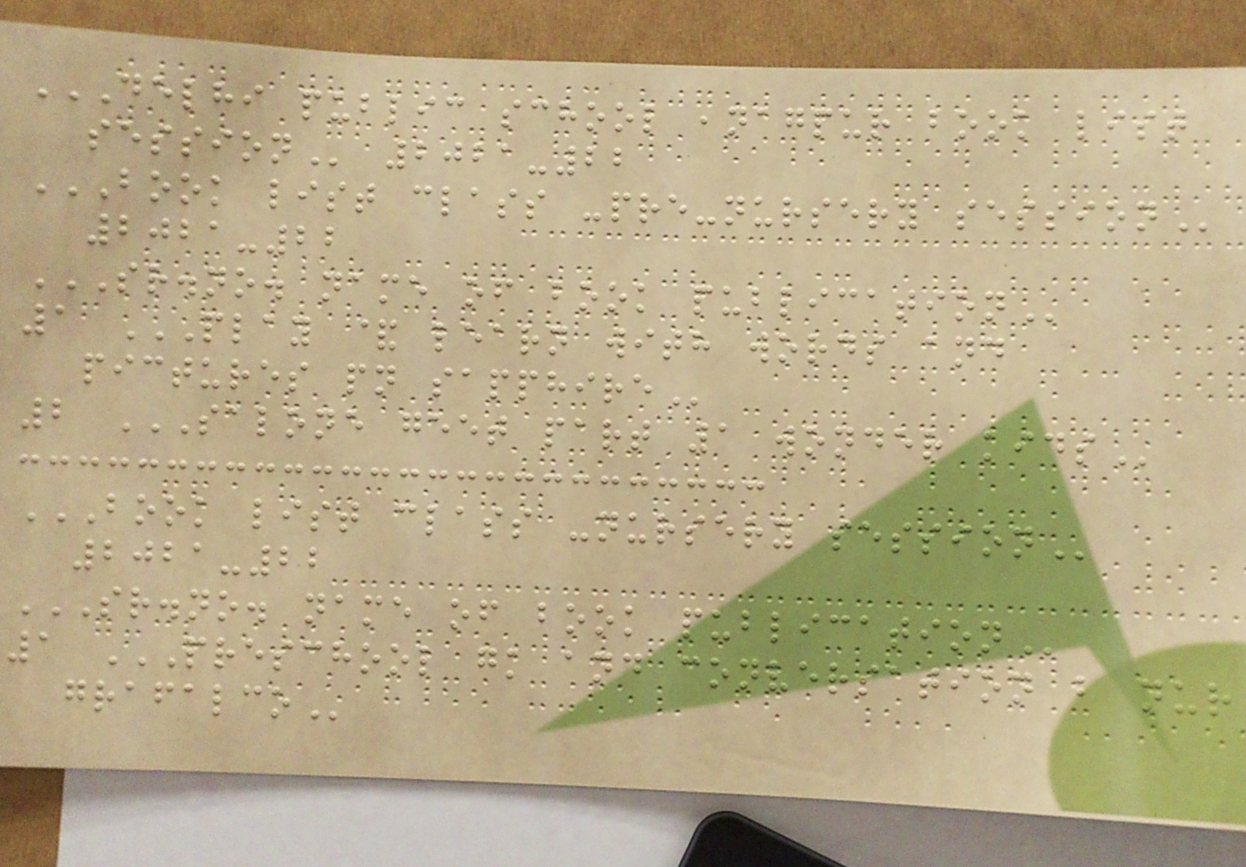DELHI PUBLIC SCHOOL ,NAGPUR BOOK LIST
SESSION 2021-22
BOOK LIST CLASS -PRE-NURSERY SESSION
2021-22
SR.NO. NAME OF BOOK PUBLICATION
1 PLAY & LEARN WITH WORDS AND
PICTURES PN SAPPHIRE
2 SALONE GEET PART 1 WONDER KIDS
BOOK LIST CLASS -NURSERY SESSION
2021-22
SR.NO. NAME OF BOOK PUBLICATION
1 PRESCHOOL GK AND CONVERSATION B NUR
GRAFALCO
